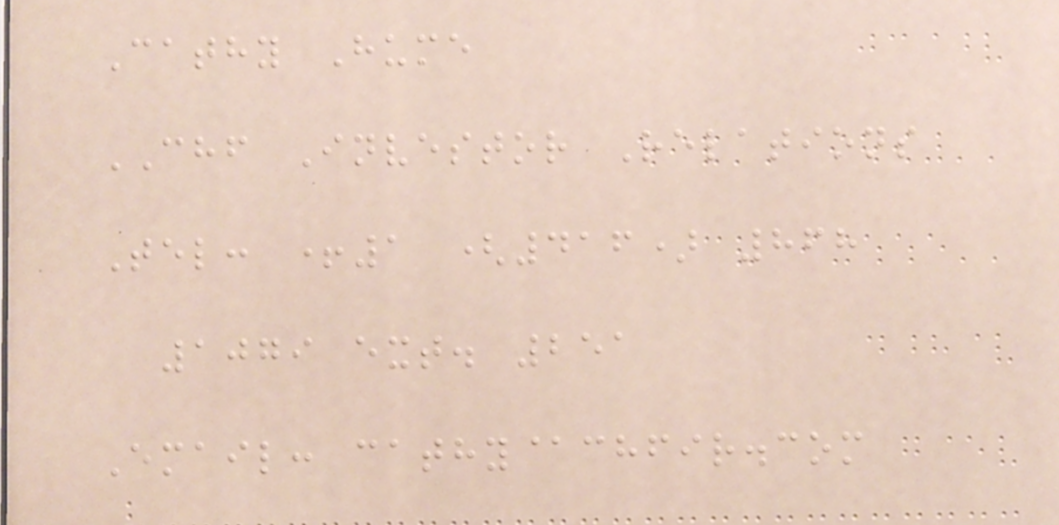Cathy Hume
CHF Investor Relations
Tel: +1 (416) 868
1079 ext. 251
Email: cathy@chfir.com
